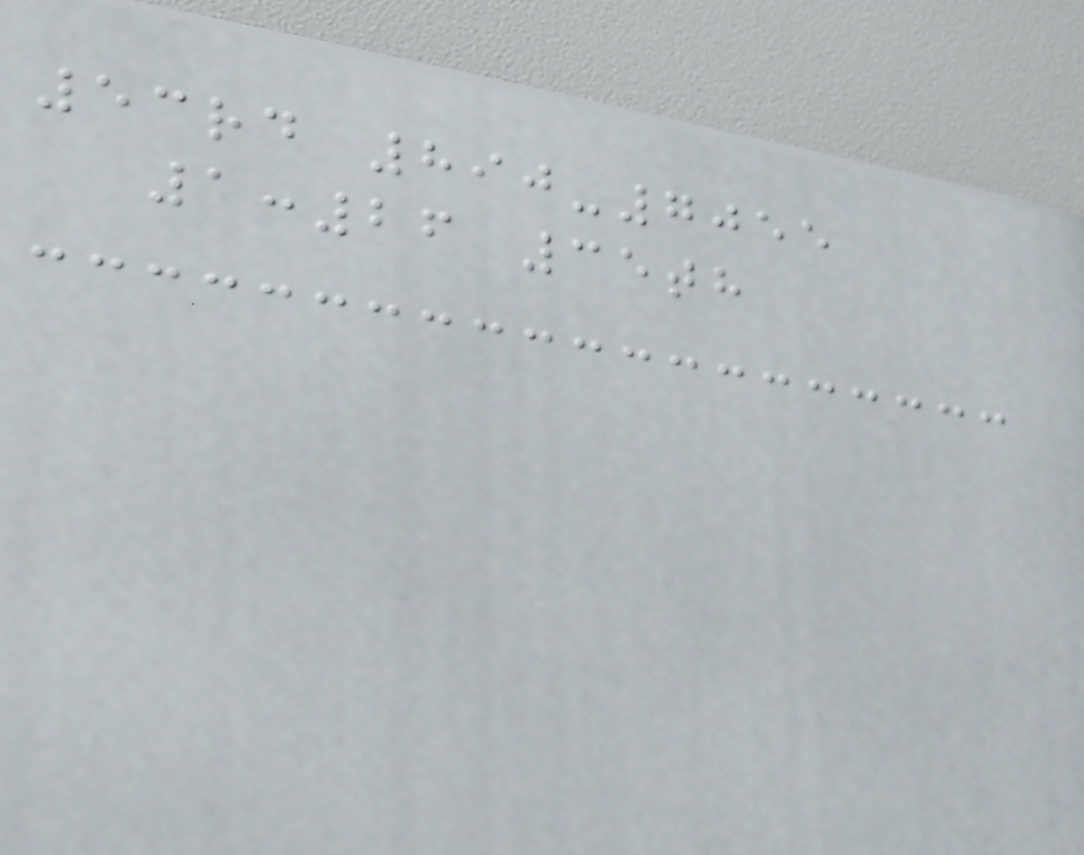53rd 890-7055
1:26 35th
